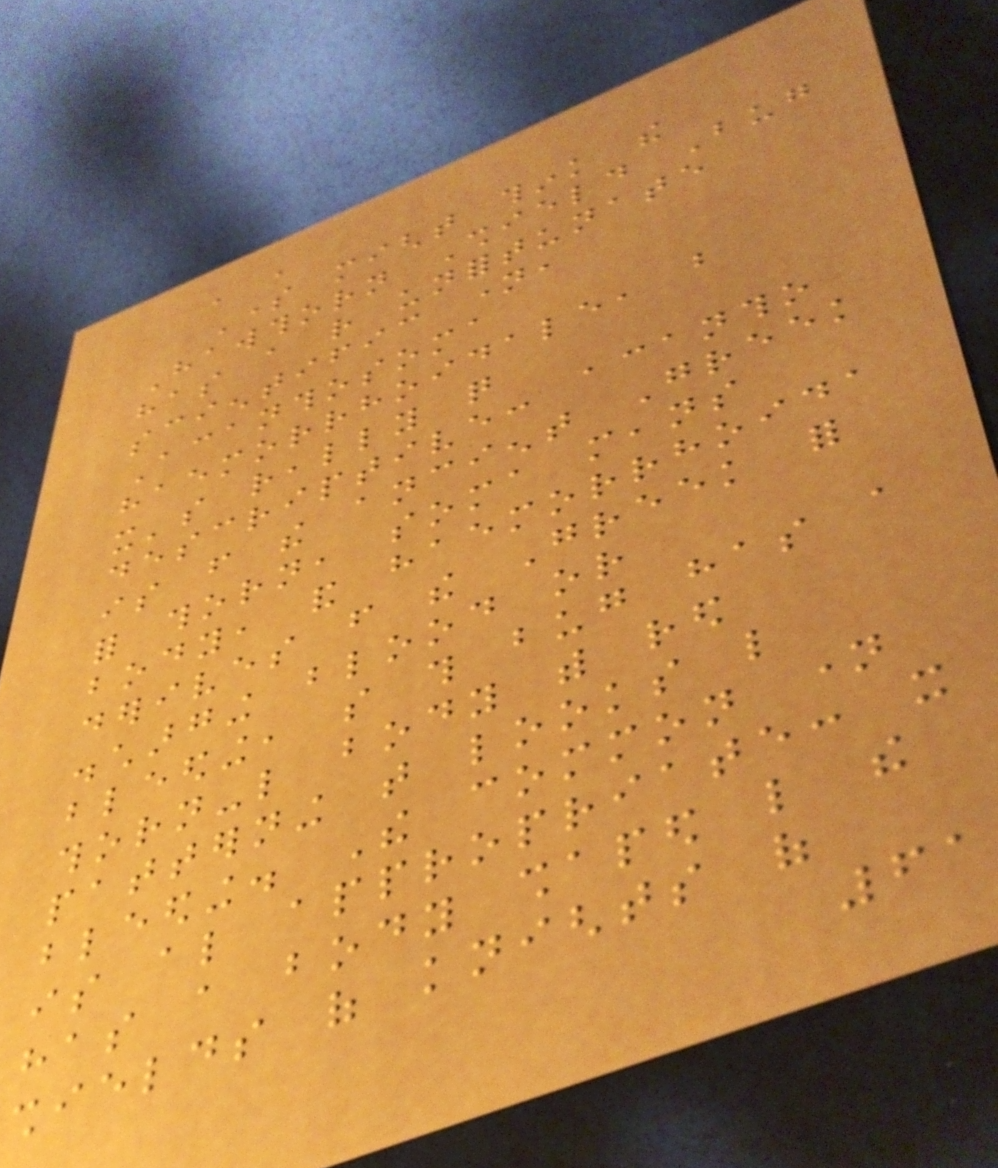, ,
Some might think the
Hawthorn Shield Bug
has a rather unfortunate
scientific name,
Acanthosoma
haemorrhoidale, but
it's really quite
descriptive: acantho
is from the ancient Greek
for thorn, soma means
body, and haemorrhoida
derives from the Greek for
discharging blood or
bleeding, so this bug has a
thorn-like body with red
patterning that looks like
bleeding. The common name
is also appropriate: it
has a body shaped like the
shields of knights of
61
